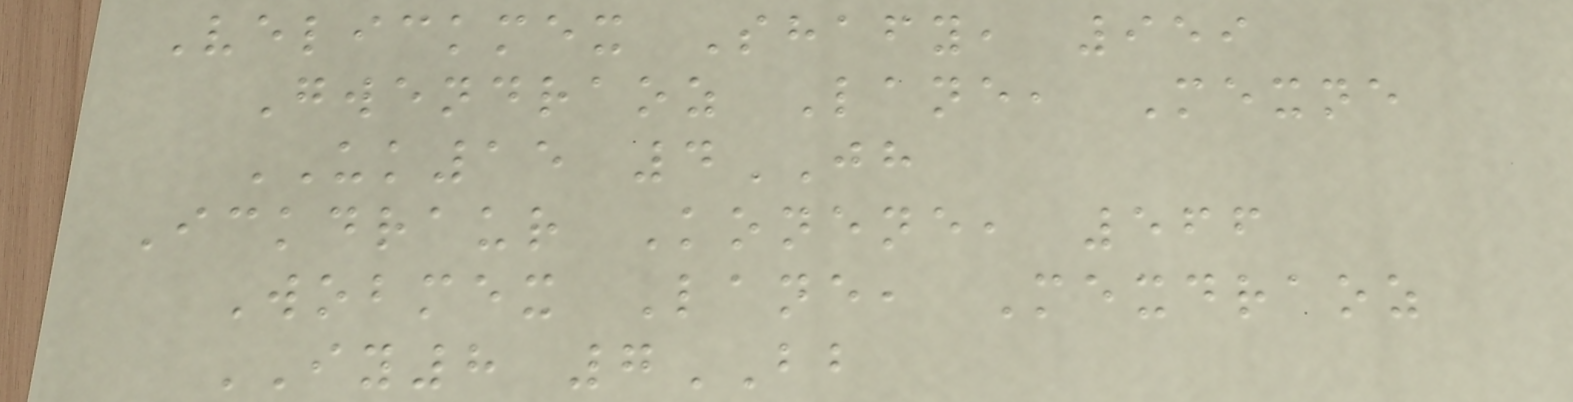Velickmex Shafy, 959
Gwendraoz Lane, Mexne
UK15 4JH
Ickdraur Konene, 566
Wobmex Lane, Mexdraoz
IY8 7BB
